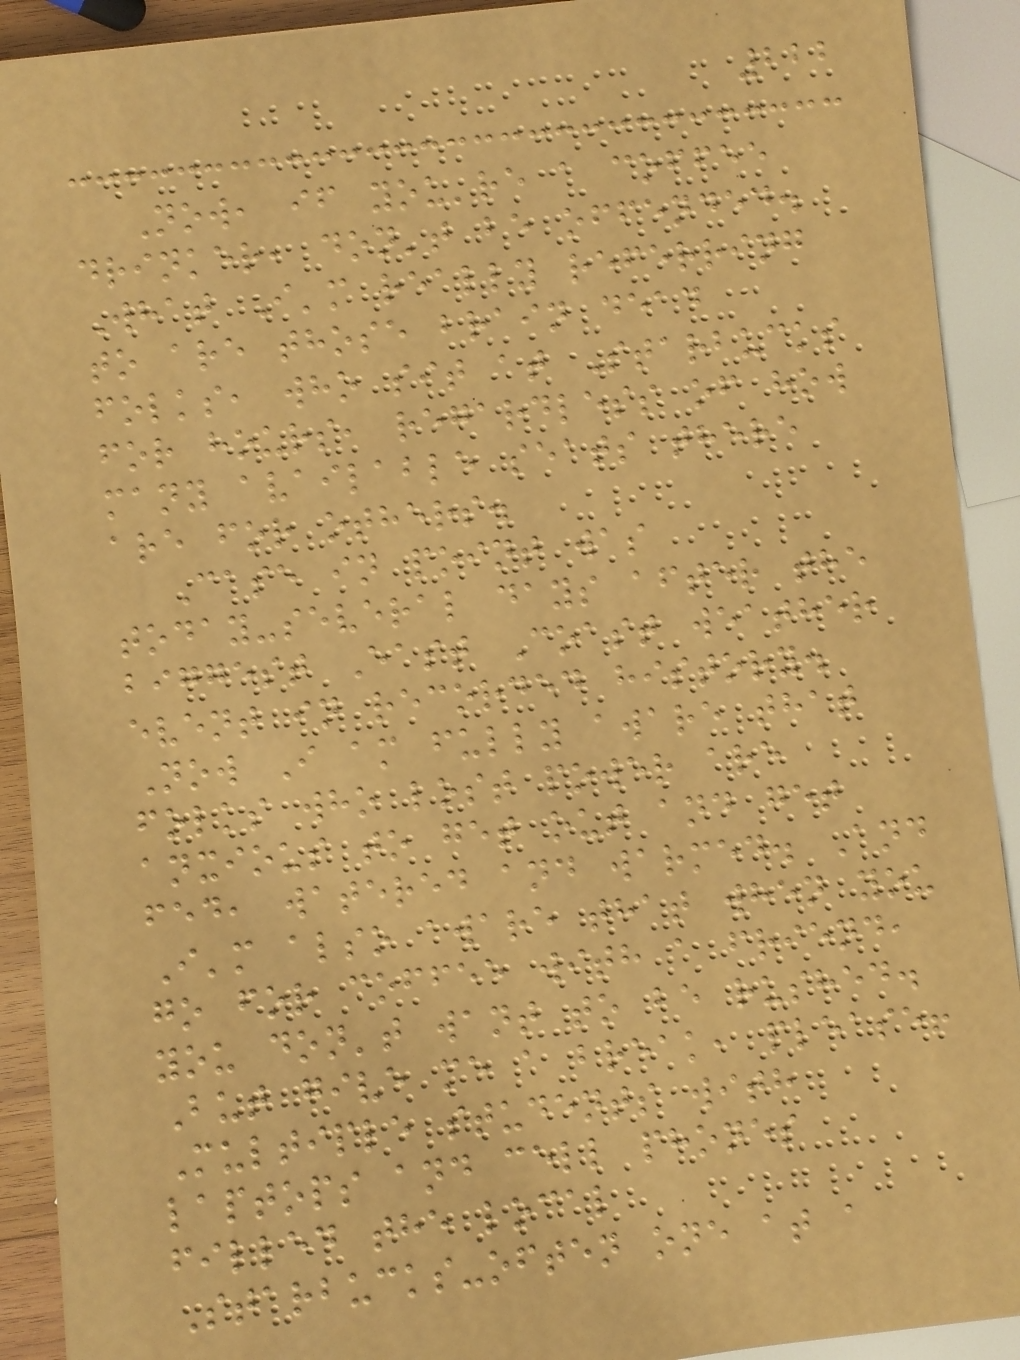222
Now, if you're a coffee
drinker, don't be offended.
What I'm really referring
to are those brain dead
folks, who sit at Starbucks
for hours, regardless of how
many available seats there
are for others.
Case in point was
today-several days after the
biggest East Coast weather
event in recorded history.
Now I am fully aware that
folks who lost power are
anxious to get out and get
fed, watered and warmed. And
I'm also aware that when you
go for coffee with a friend,
you don't want to be rushed.
But give me a break, please!
Multiple students with
laptops and cell phones
filled the local
Starbucks-often one at a
